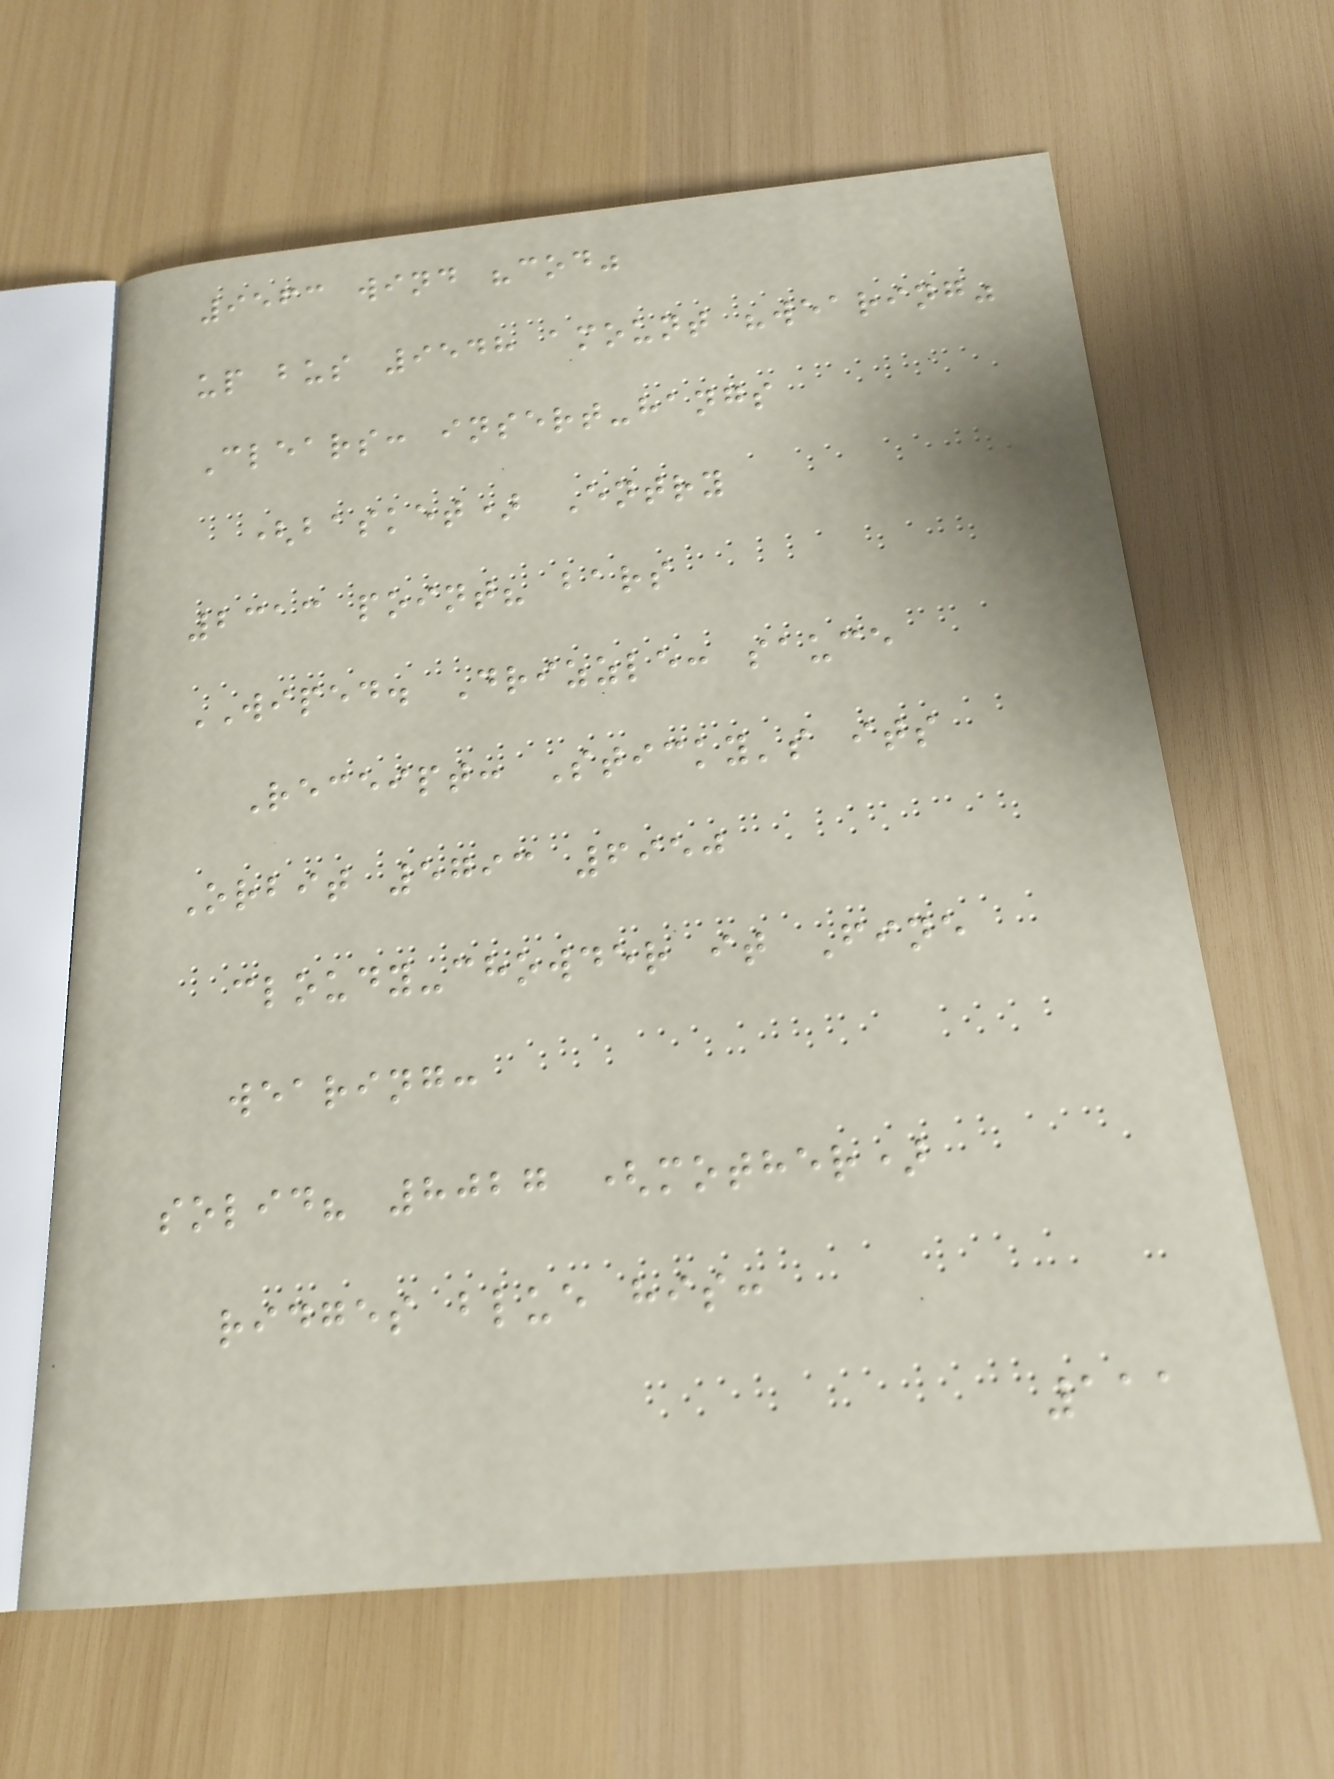9563 wind "cod"
up bus 9548 amount "wearing"
Clears: insert-hangs
(basket) Entry
2313 point? bars
WIPED. Drizzle: sauce
Receipt: Sticky's its
Orbit 5793 6950
cloudy-chowder it Fine
wearing:
solid? 8027 (mother)
ridges blue his:
111
